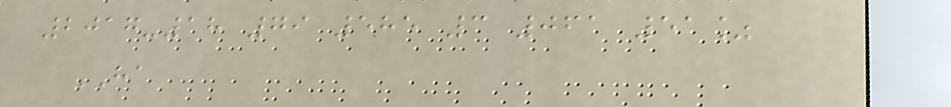2017-18 79 585 3 061 51%
HA
